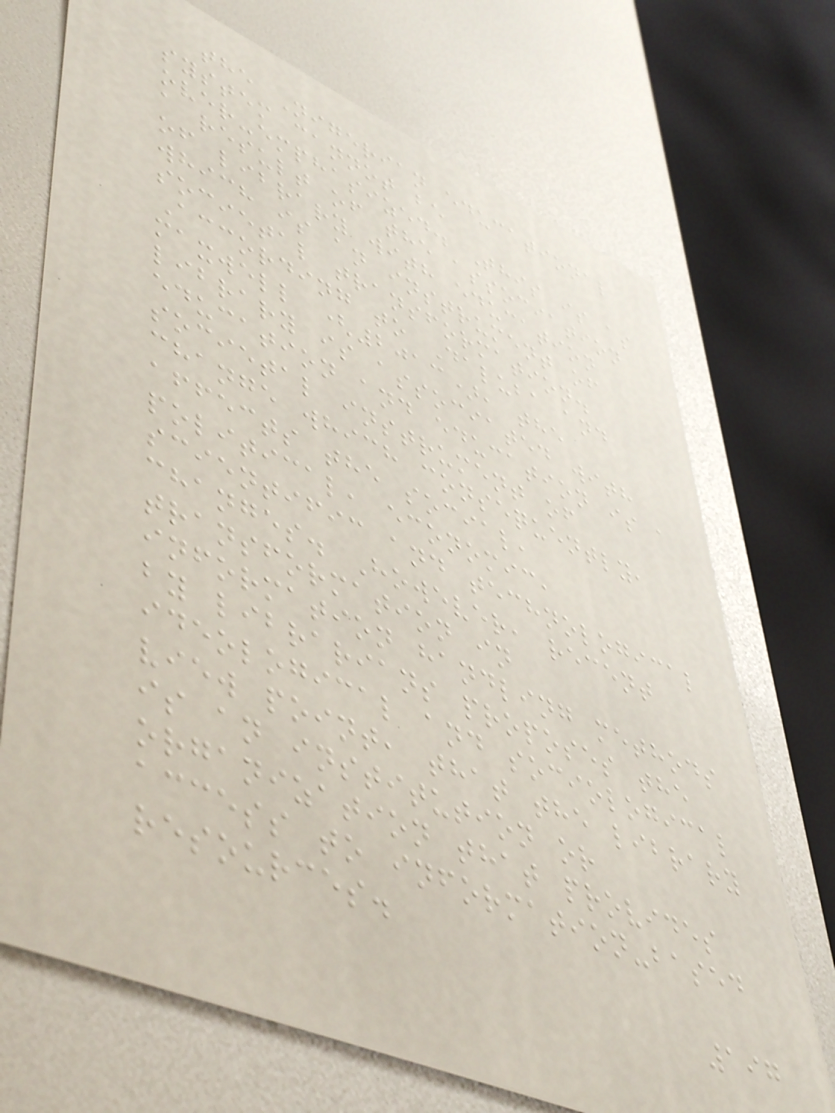the Nigerian educational
system cannot be
over-emphasized. This is as
a result of the association
of library with education
which is an instrument of
societal transformation.
According to Daluba and
maxwell (2013), the
library is associated with
education and education is a
societal instrument of
change which consequently,
affects the social,
political, economic,
scientific and technological
changes. However, recent
transformation in
information handling methods
by librarians proposes the
ideological and sociological
view point, that the library
is an institution or
organization that provides
access to information-based
resources.
197
